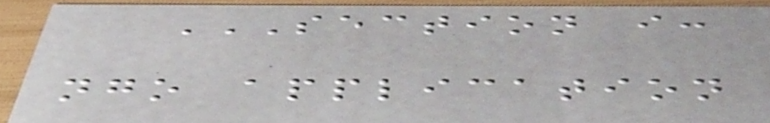SECTION I:
NGO APPLICATION
